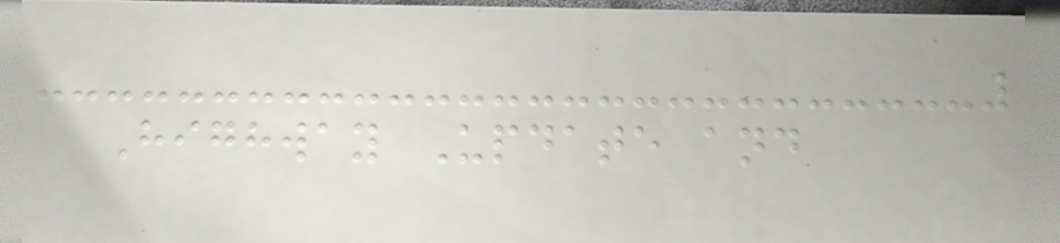Highway Update and
